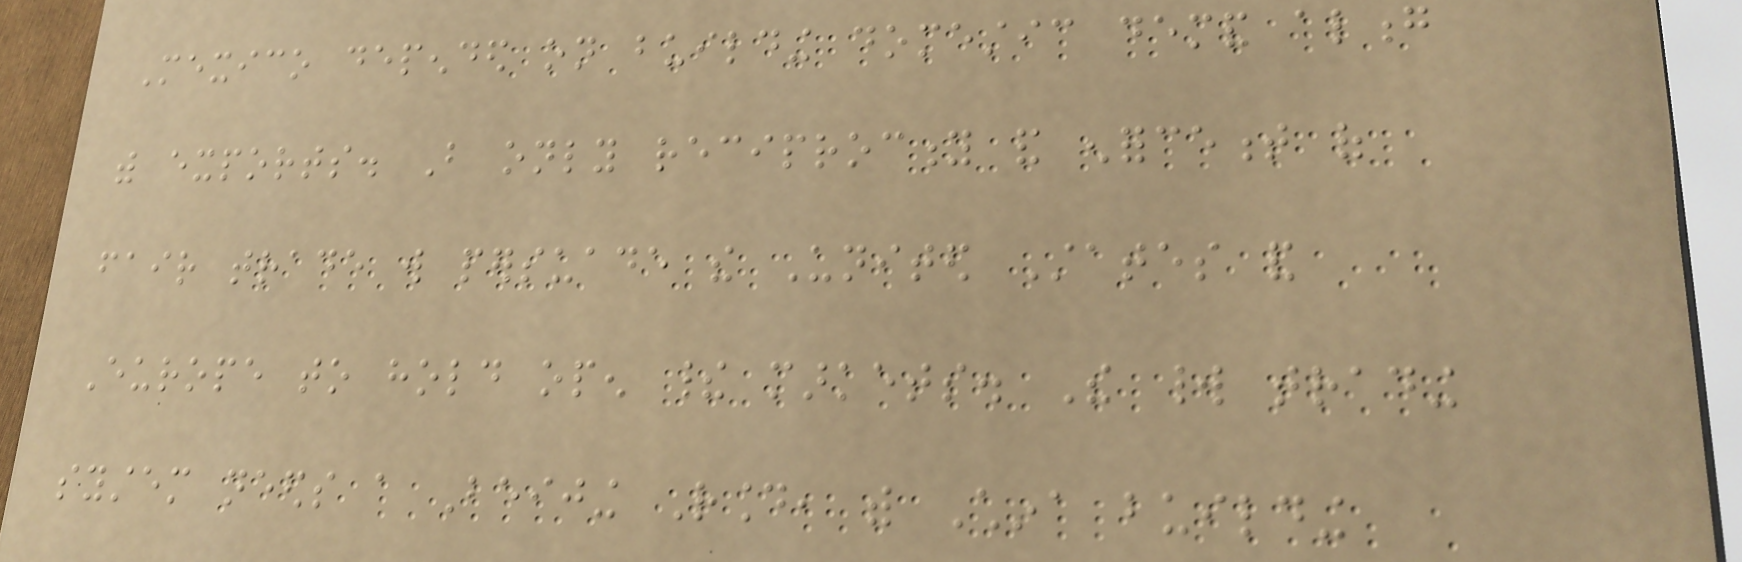Mexico depended on building domestic demand along
with exports. But only reciprocity and enforcement of
fair trade will persuade the United States and
Europe to hold open their markets. The world trading
system needs a Beijing Round, with China building
